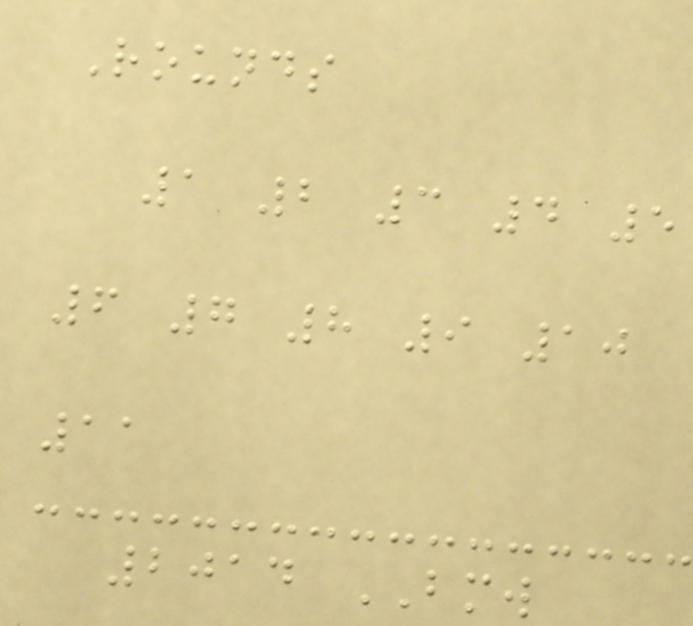Rounds
1 2 3 4 5
6 7 8 9 10
11
2014 BMW
